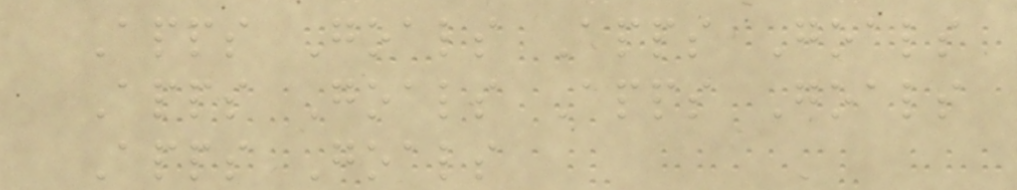Apps Goals Apps Goals
Apps Goals Apps Goals
Apps Goals
